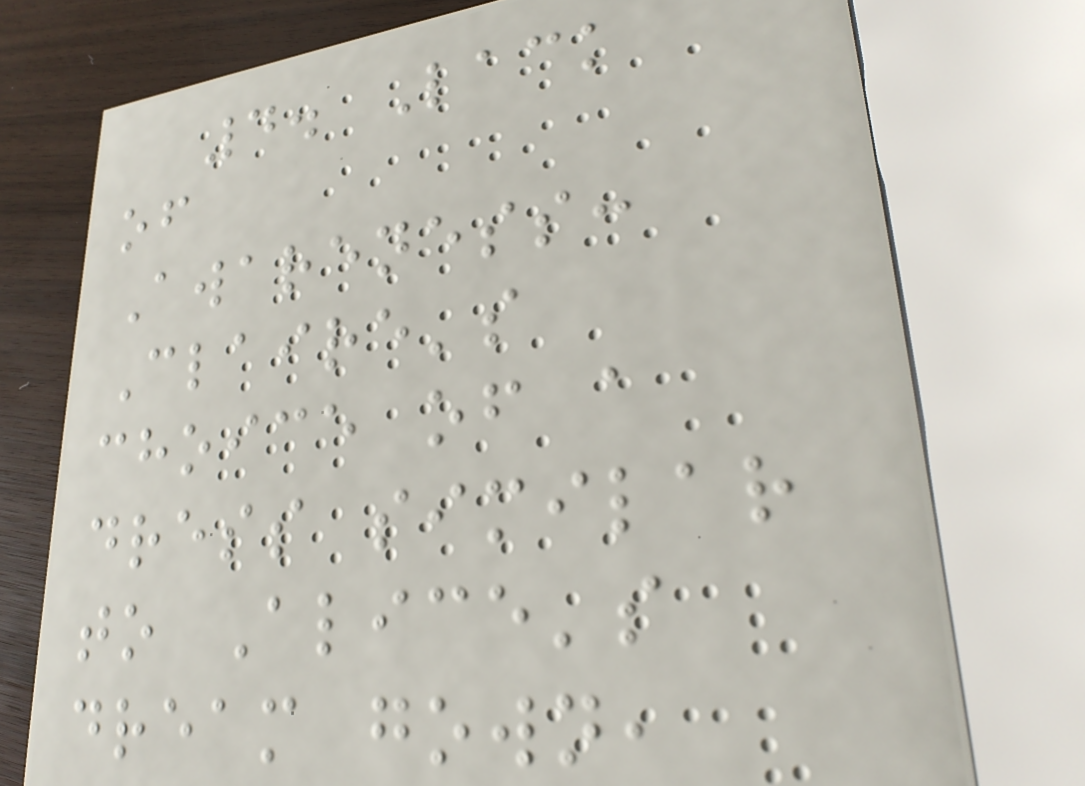4. Lack
of
Awareness:
Claire's
choice of a
dress similar
to Alice's
dream gown,
